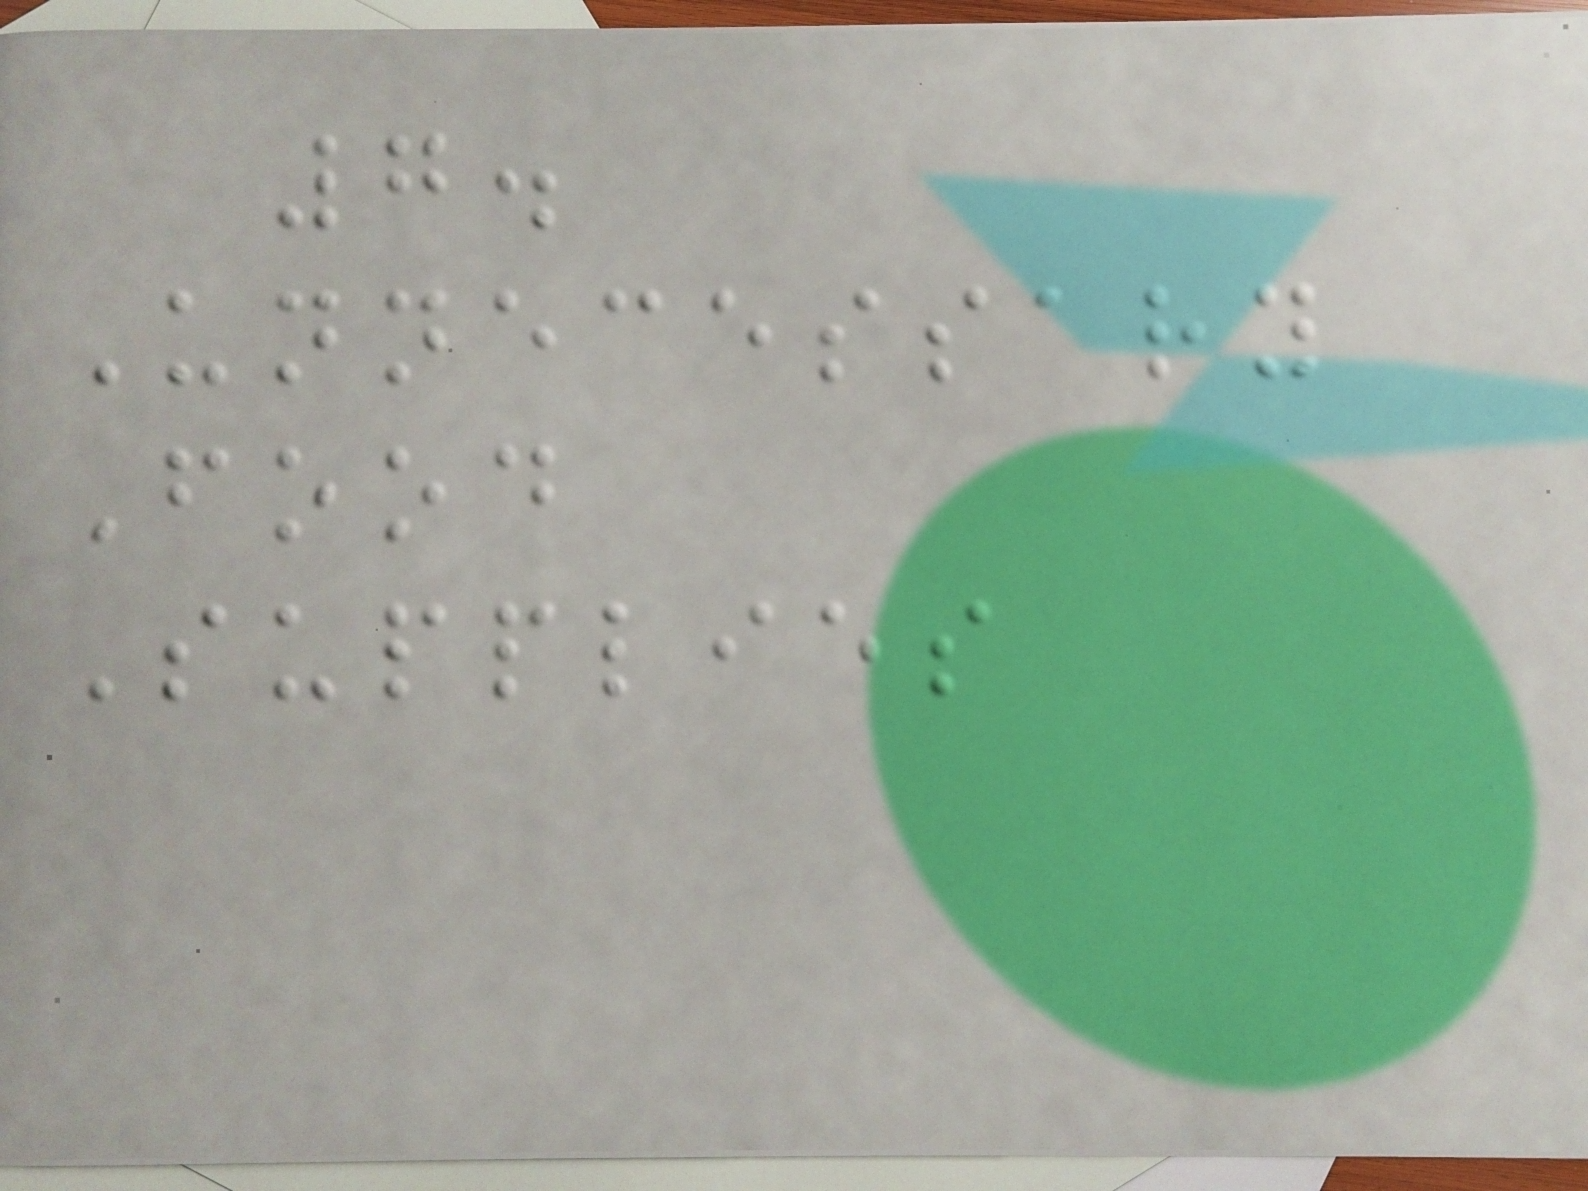7.
Unnecessary
Food
Supplies
